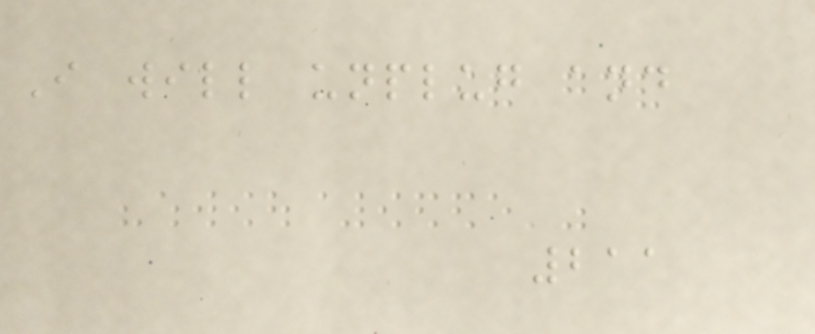I will unplug and
211
